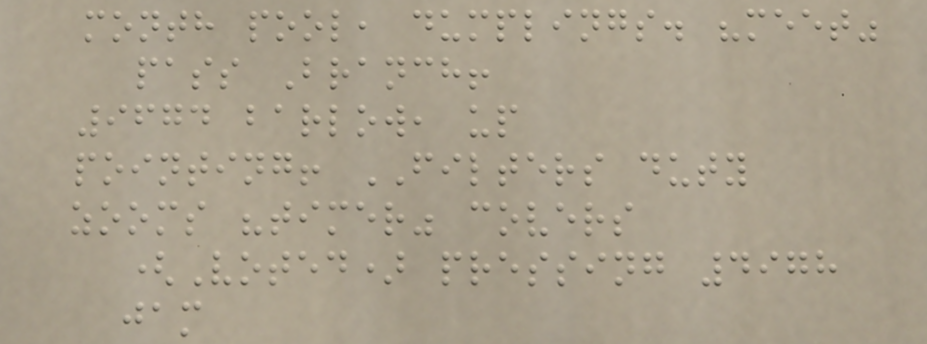month pool, dumplings. "meet"
pass Branch!
9674 barlow, up
pointing! FILTERS duty
zooms "timer" covers
(Voted) pressing 4978
jam
